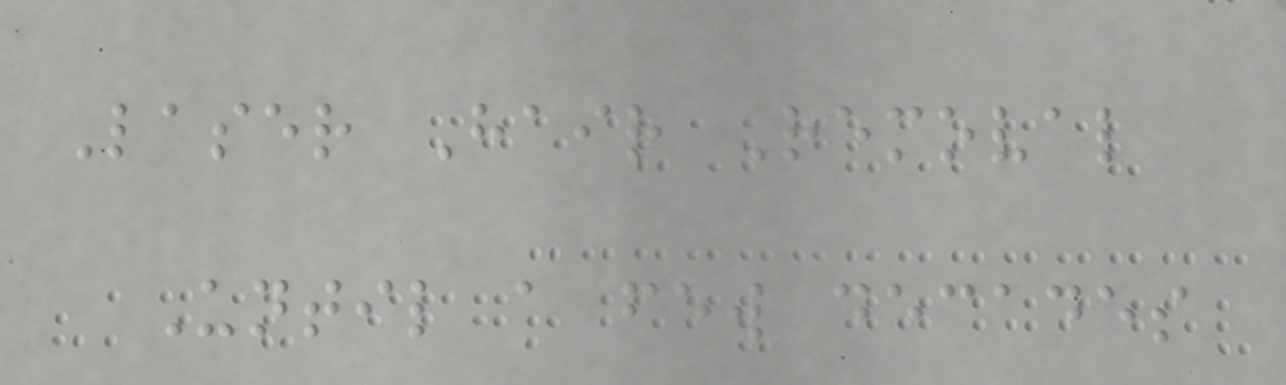Laser Hair Removal
Until a few decades
